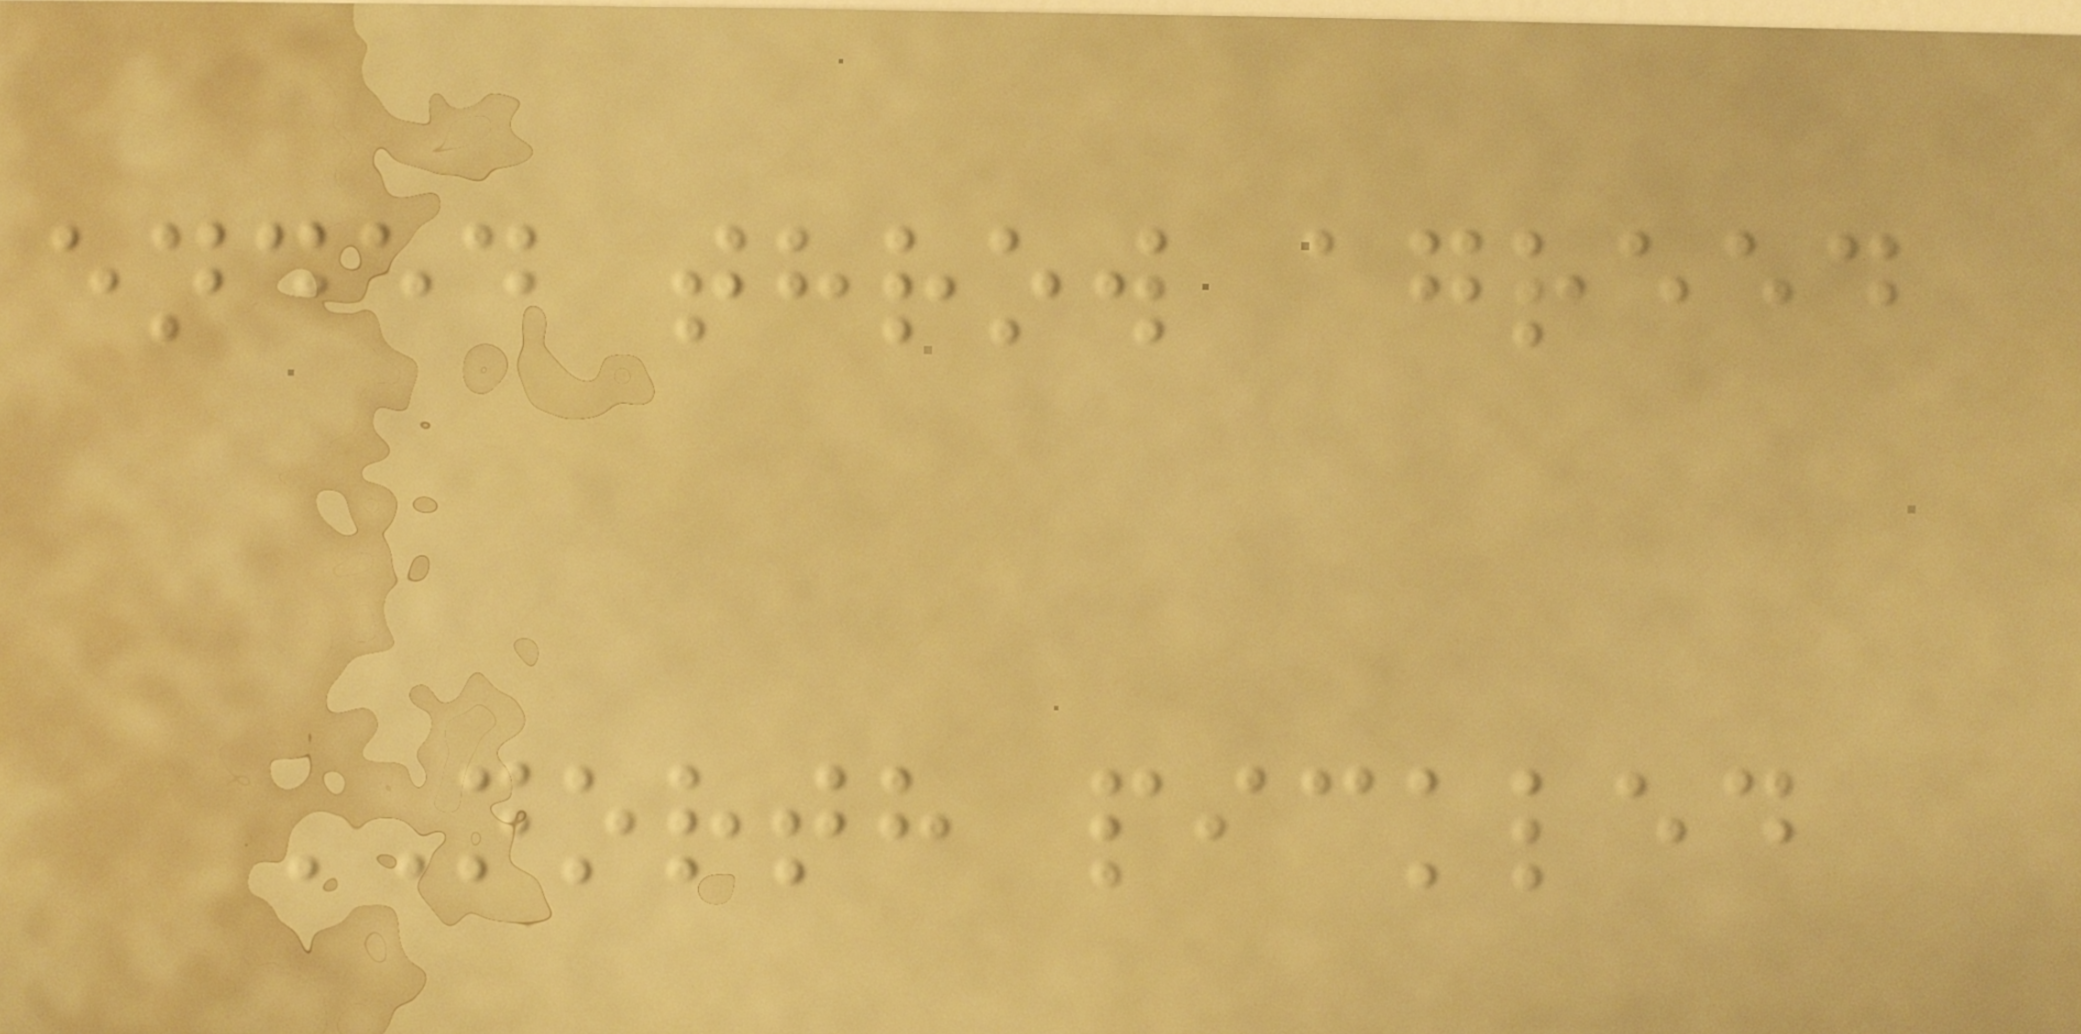ended throw agreed
NORTH pickled
